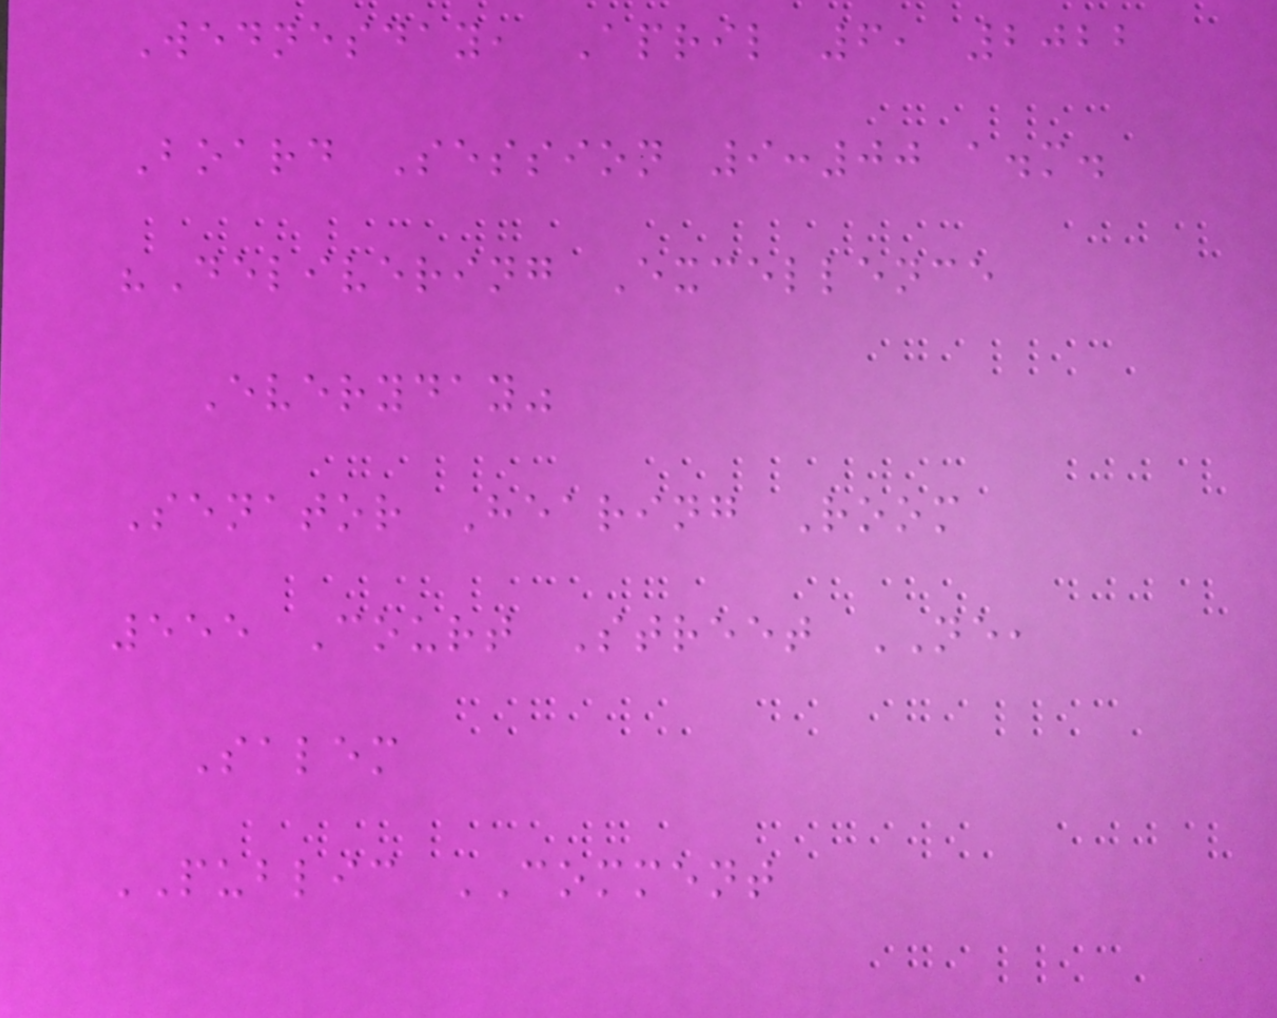Wednesday, April 6, 2022
Board Session 9:00 a.m.
"Delivering Excellence
Everyday"
Senator Hearing Room
555 Court Street NE,
Salem
PUBLIC COMMENT
